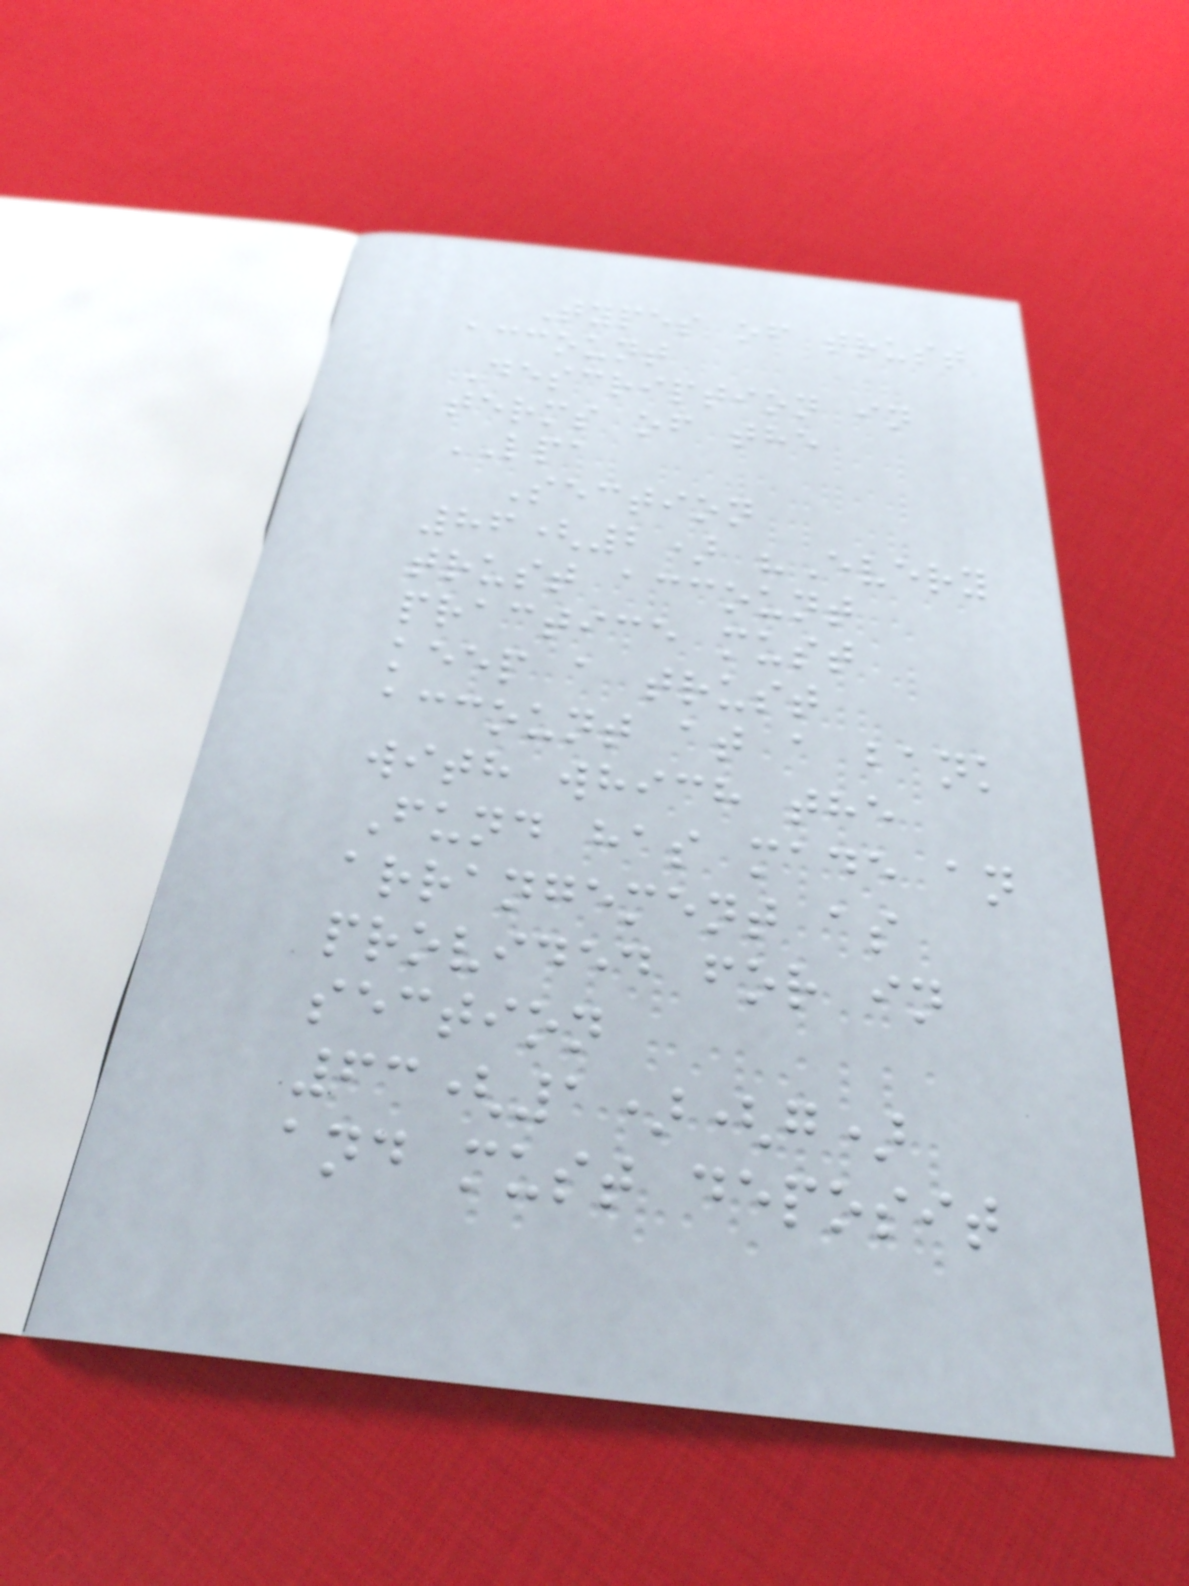Types of trust
account
Description in
terms of the
LPA
Section
86(2) "Every
trust account
practice must
keep a trust
account at a bank
with which the
Fund has made an
arrangement as
provided for in
section
63(1)(g)
and must deposit
